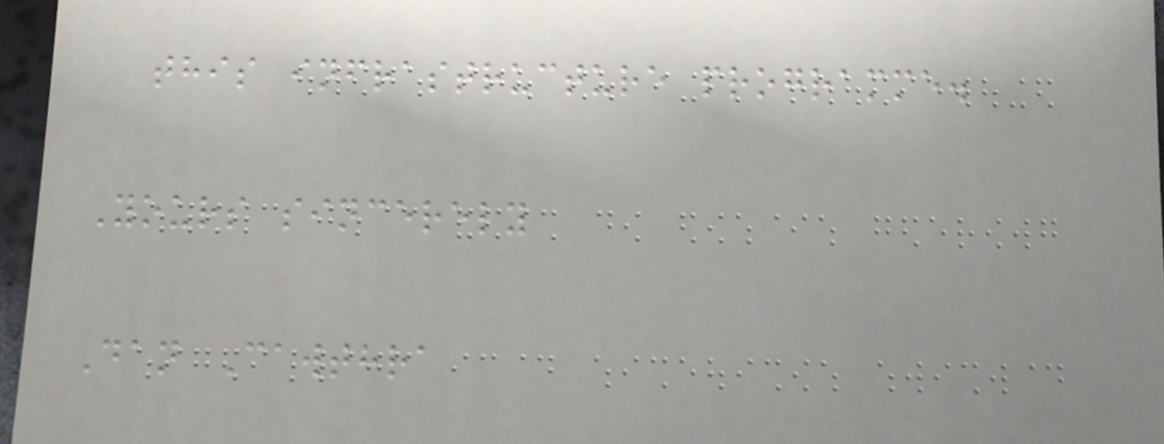this infrastructure programme.
Yours sincerely
Dan Cawthra
